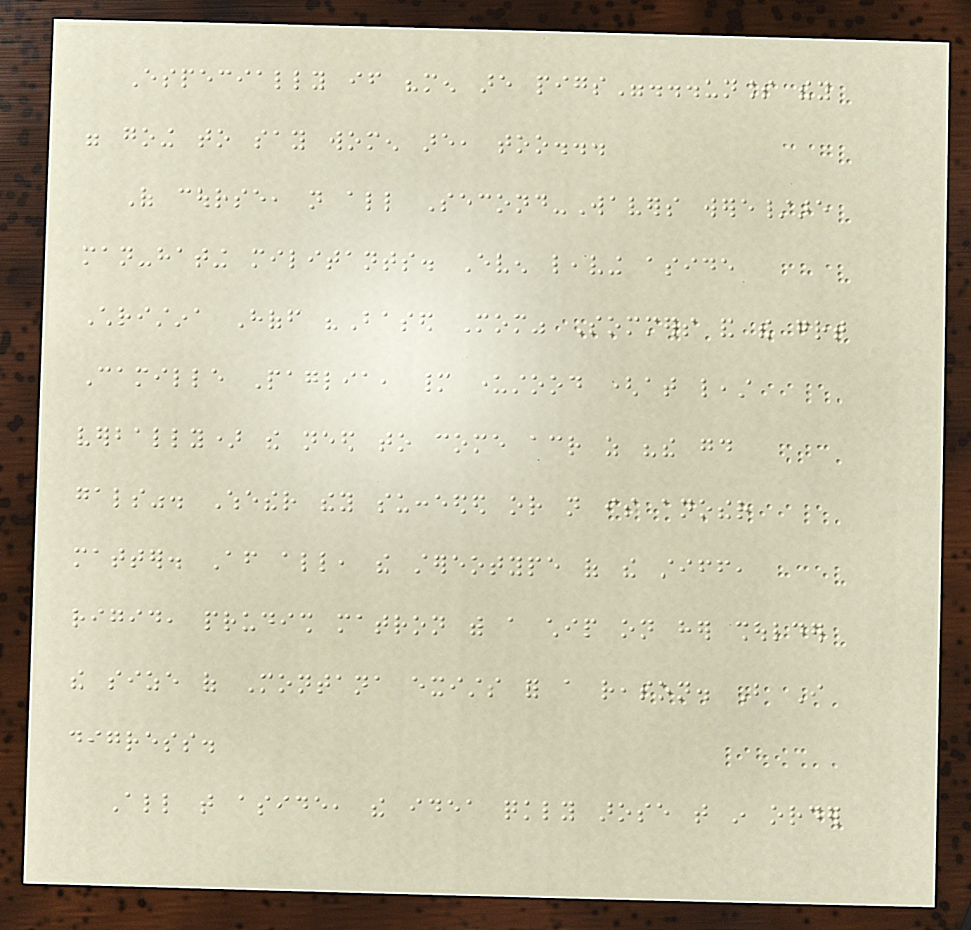Especially if "men are pigs"...unless they
were going to say women are, too...
Of course, not all Second-Wavers were/are
man-hating militants. Even leaving aside
Christina Hoff "Based Mom" Sommers and the great
Camille Paglia, many understood (at least
verbally) the need to come across as "the good
gals". Whether they succeeded or not is another
matter. After all, the stereotype of the stiff,
rigid, prudish matron with a chip on her shoulder
the size of Montana exists for a reason. But I
digress.
All that aside, the idea quickly arose that in order
